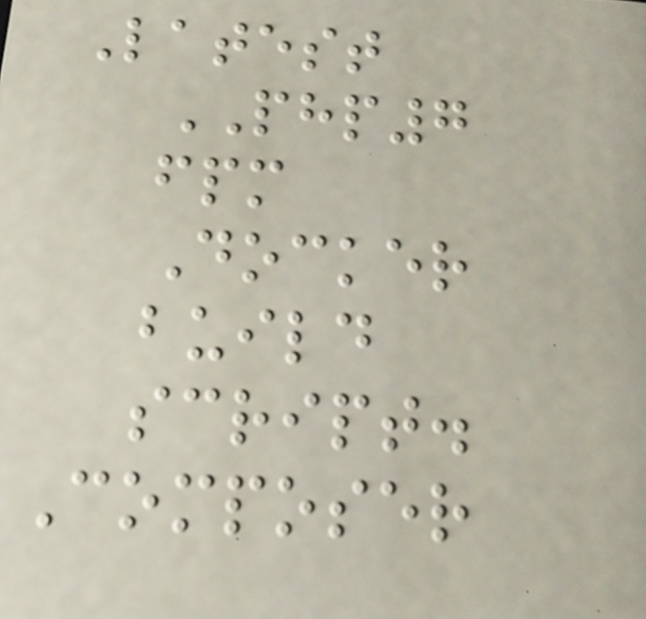Latest
PHP7
fpm
Docker
build
script.
Composer
